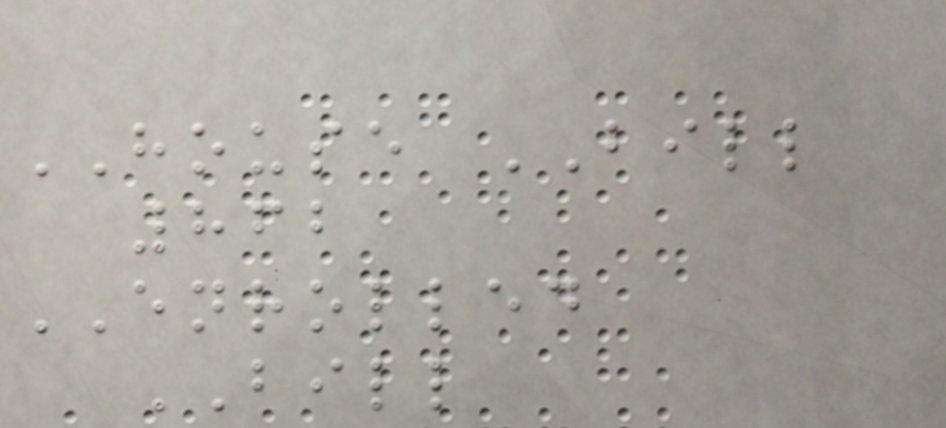HOUSE BILL
862
ENROLLED
BILL
